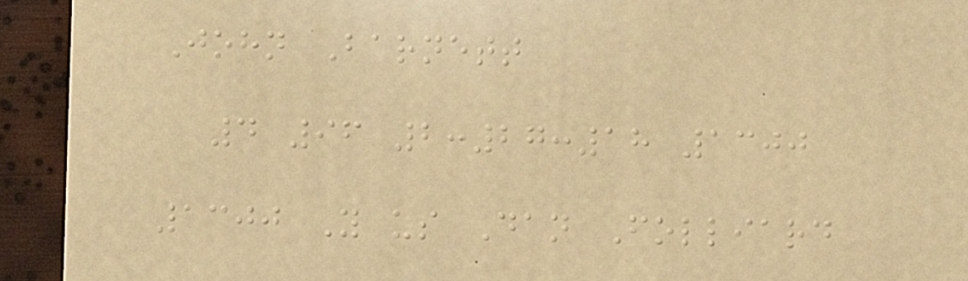John Barnett
4 96 2:27:18 1300
1300 Y us Dan Folliard
